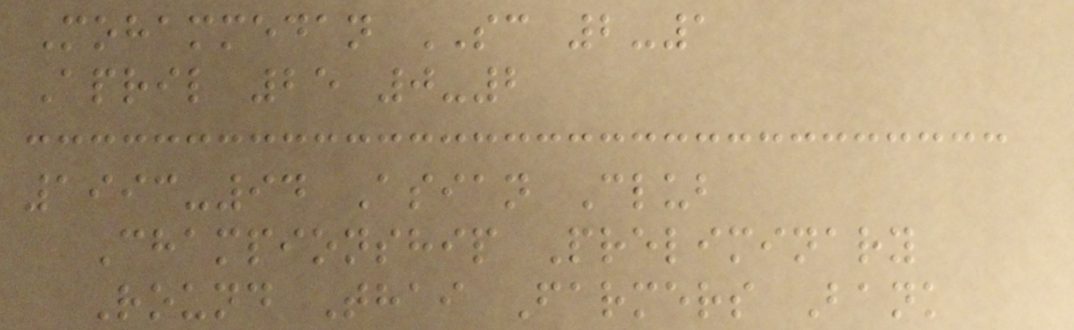Mohammedan SC 2-1
April 25 0-2
1993-94 Asian Club
Championship Preliminary
Round Thai Farmers Bank
